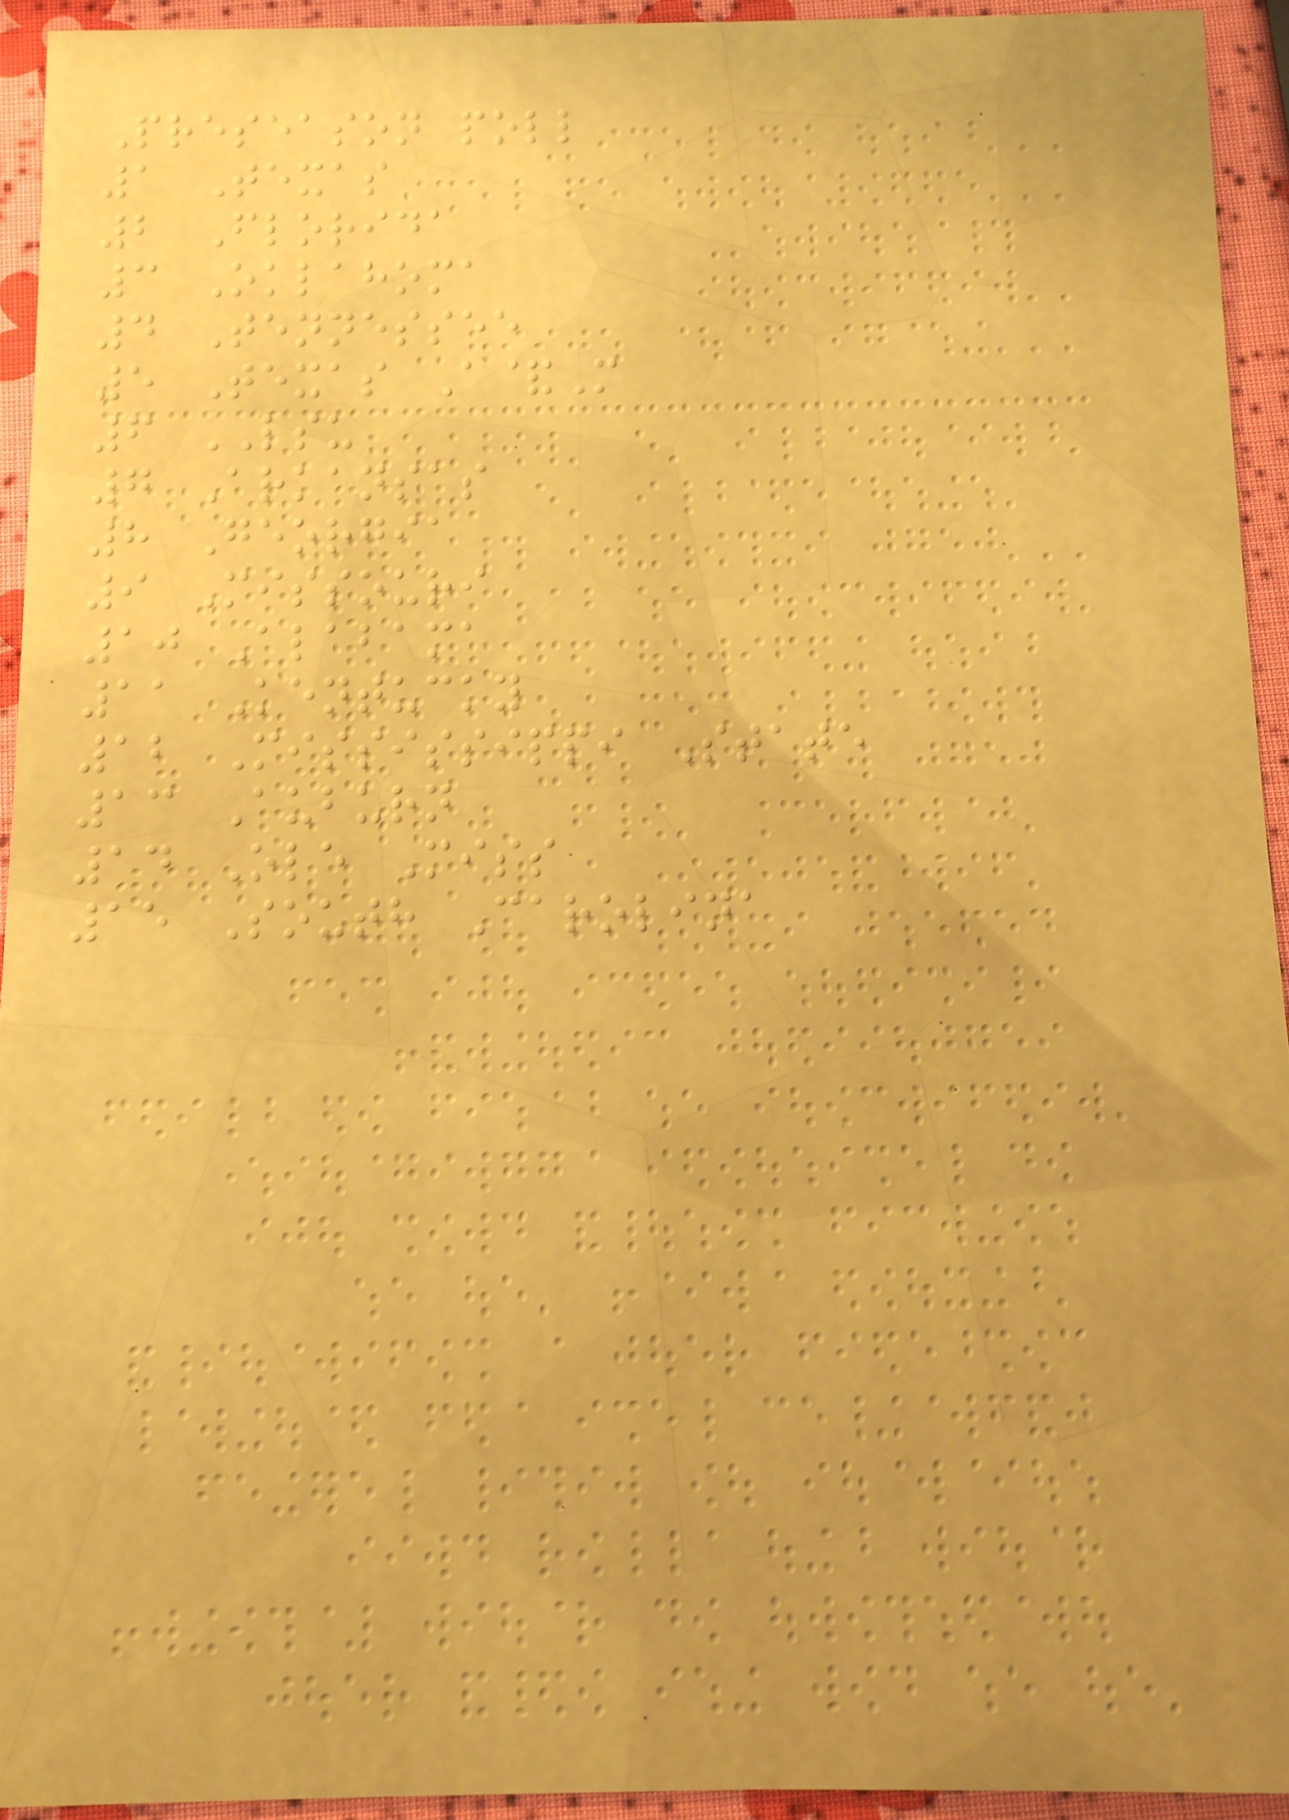Preseason poll
1 Texas
2 Florida
3 Oklahoma
4 Tennessee
5 Texas A&M
6 LSU
7 Arkansas
8 Georgia
9 Missouri
10 Alabama
11 Kentucky
12 Mississippi State
13 Auburn
14 Ole Miss
15 South Carolina
